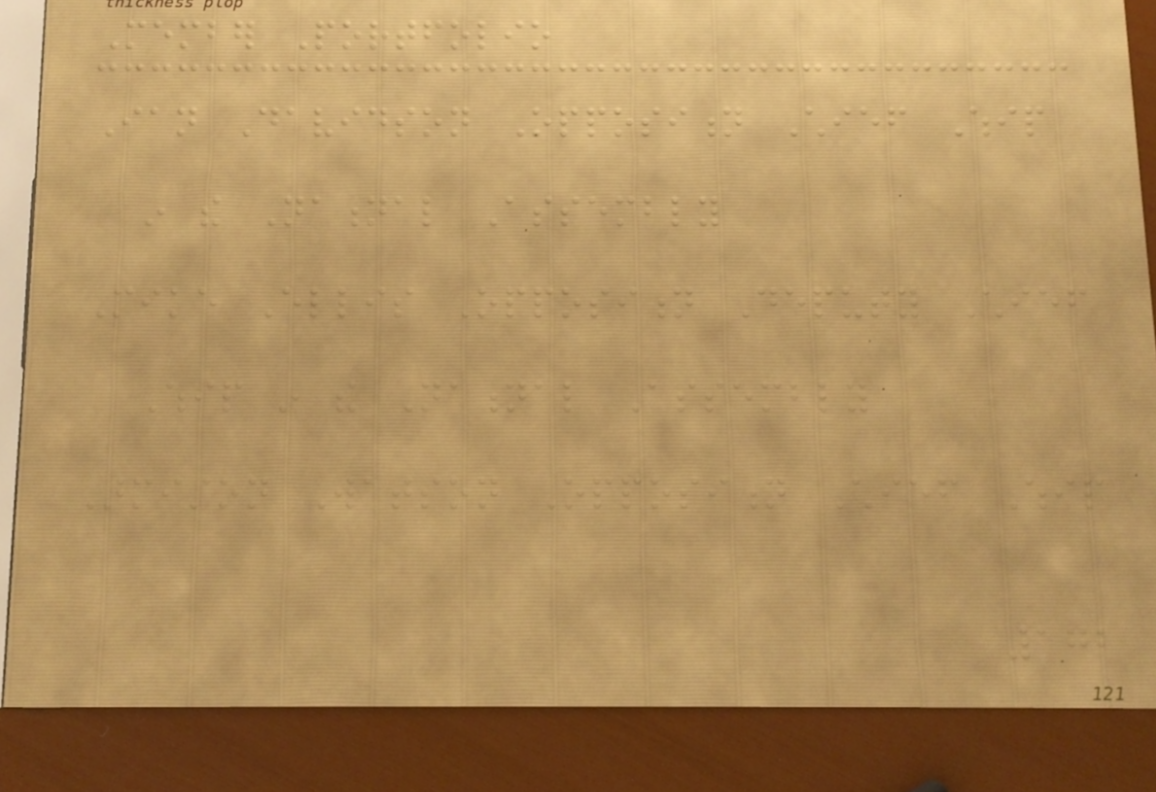Member Portfolio
Ian Davidson Opposition Chief Whip
in the National Assembly
Mike Ellis Opposition Deputy Chief
Whip in the National Assembly
Armiston Watson Opposition Chief Whip
172
